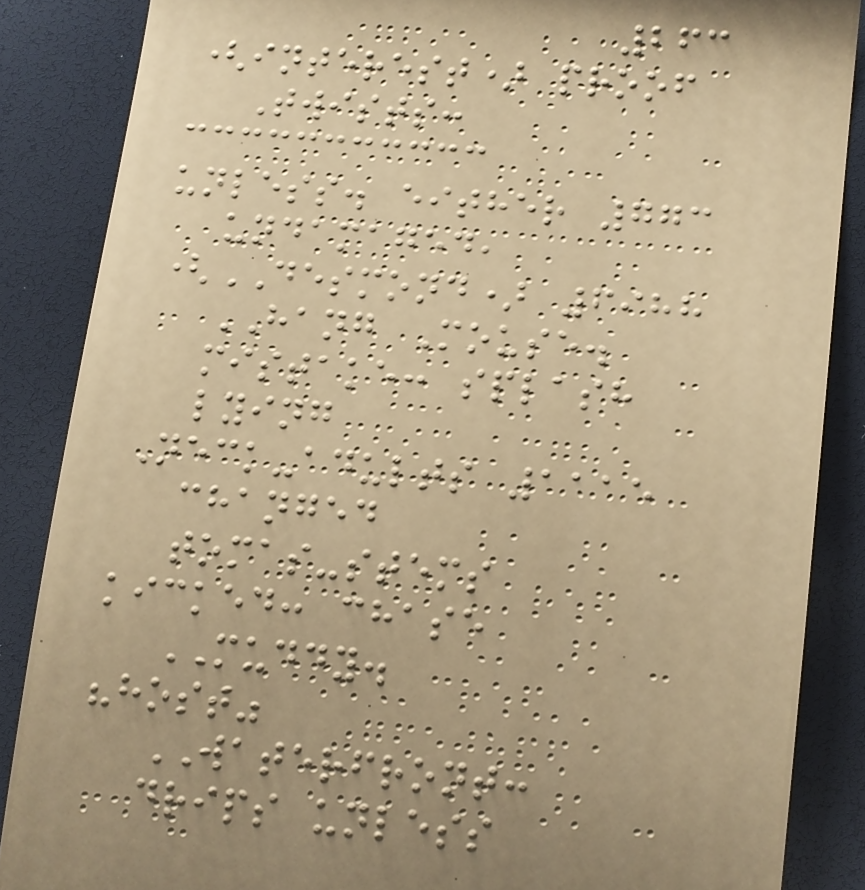263
(interest) proof
Twists:
unless. either 773
undamaged,
(DESMOND) 6988
HANG Mouse.
mistake: splash
lying
Neck-adults 1115
changed
tomas-stems
kicked: chase
MUDDY.
"host"
WATERFRONT:
drips unless
